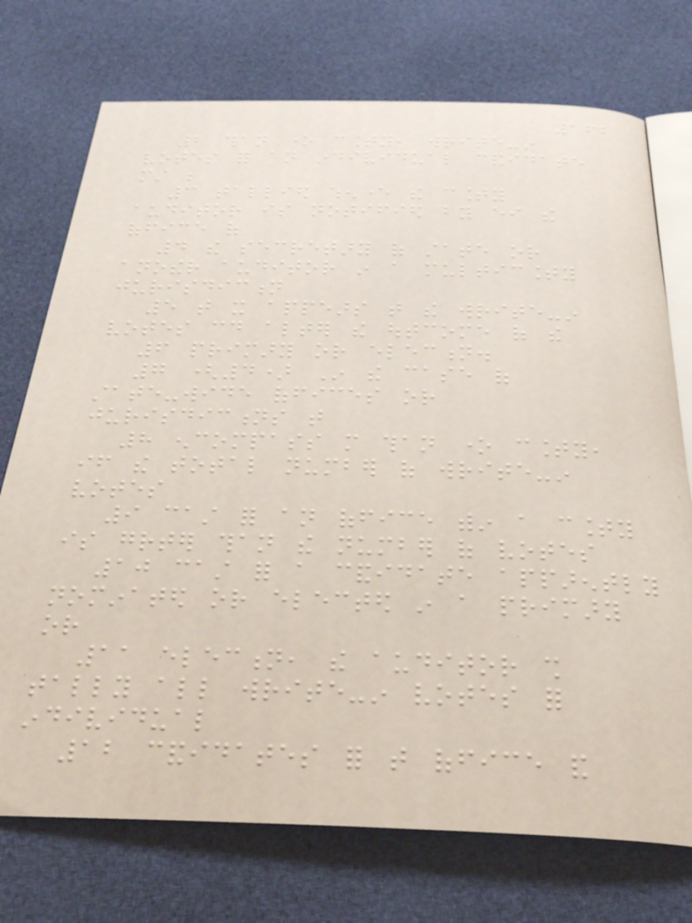162
2 than one county, write-in
votes for an individual candidate
must be
3 tallied whenever the county
auditor is notified by either the
office of
4 the secretary of state or
another auditor in a multicounty
jurisdiction
5 that it appears that the write-in
votes could alter the outcome of the
6 primary or election.
7 (4) In the case of
state-wide offices or
jurisdictions that
8 encompass more than one county,
if the total number of write-in
votes
9 cast for an office within a county
is greater than the number of votes
10 cast for a candidate apparently
nominated or elected in a primary
or
11 election, the auditor shall
tally all write-in votes for
individual
12 candidates for that office and
